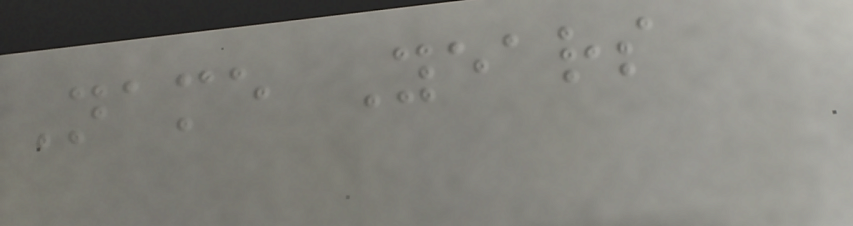Name Years
